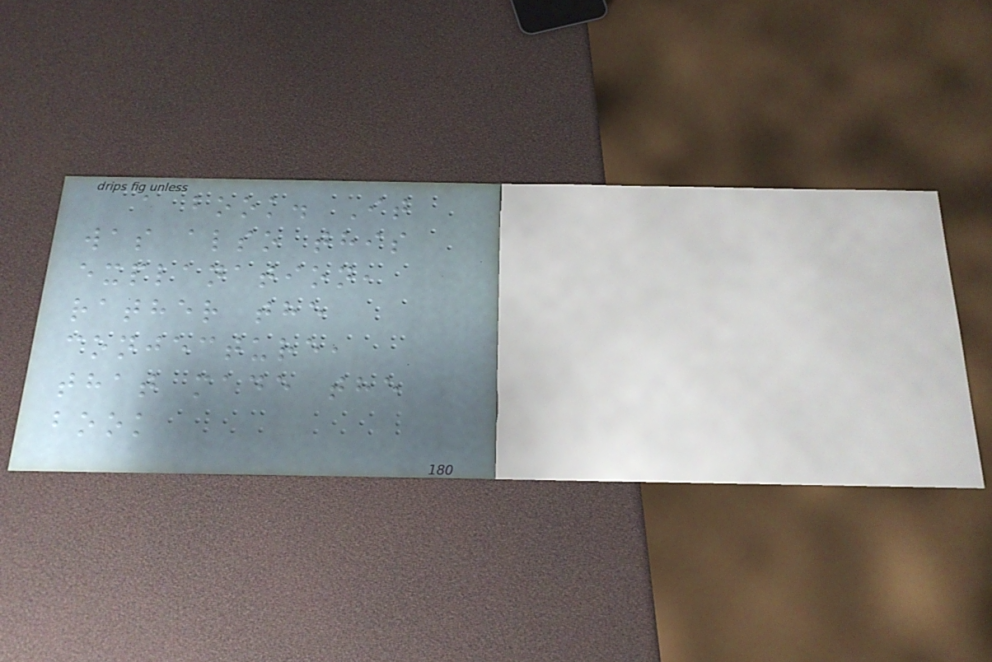a book. It
was also this
explanation,
rather the
conjecture,
that made the
book
